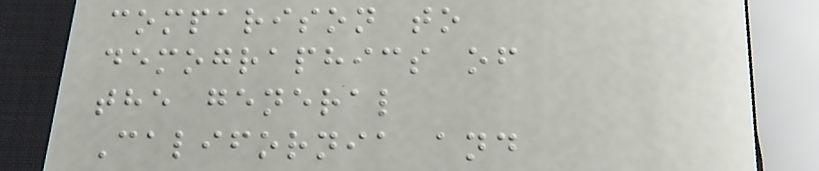comparison to
demographics of
the general
California and
